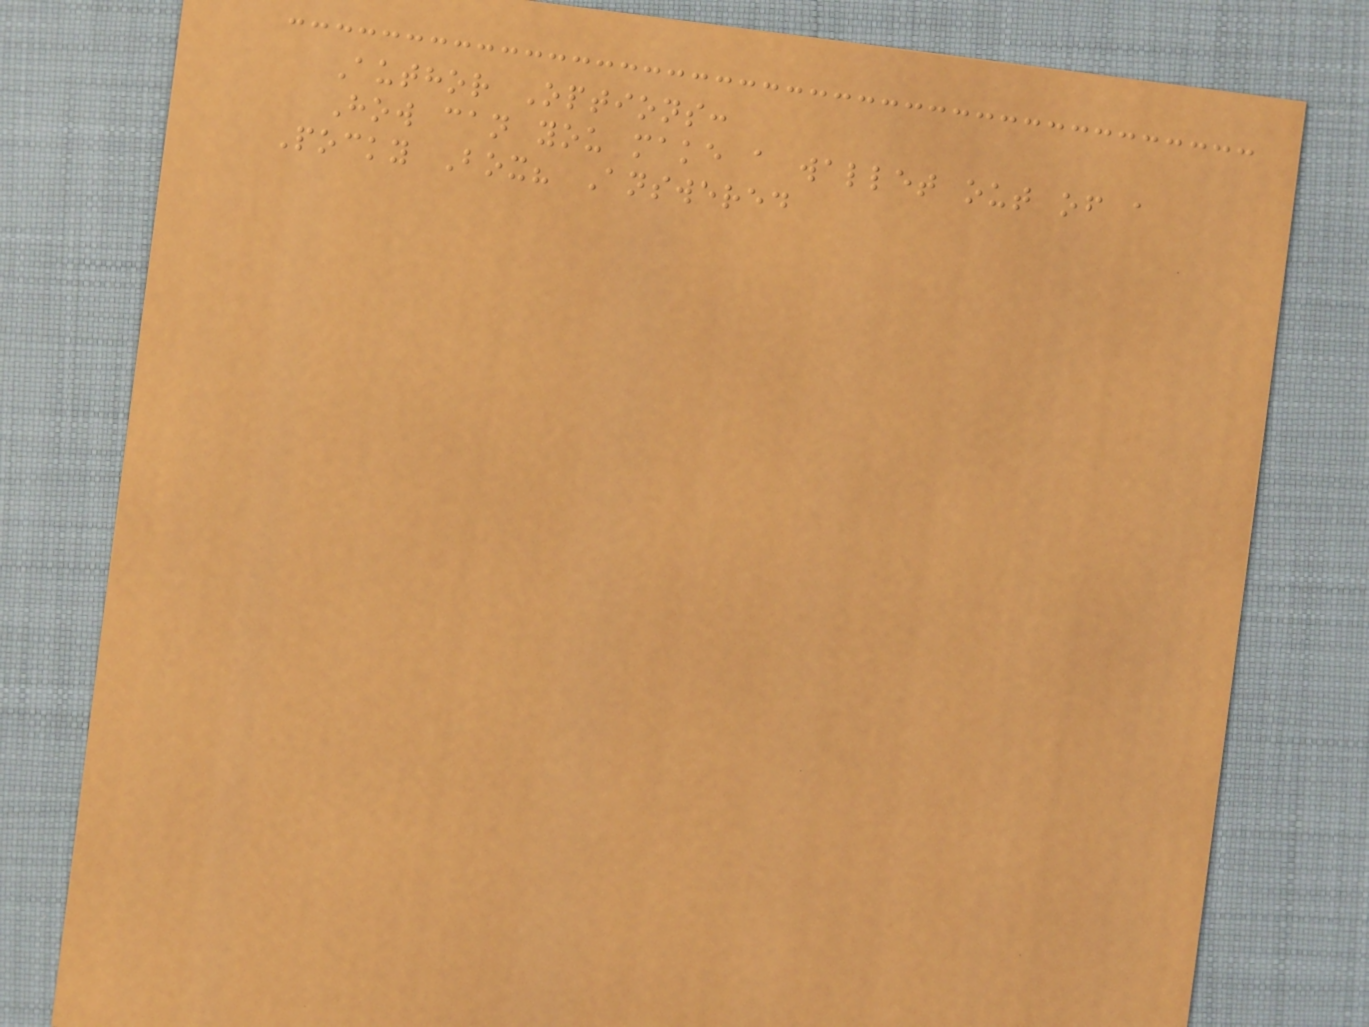Author Options:
How can you make a wallet out of a
Pocky Box? Answered
